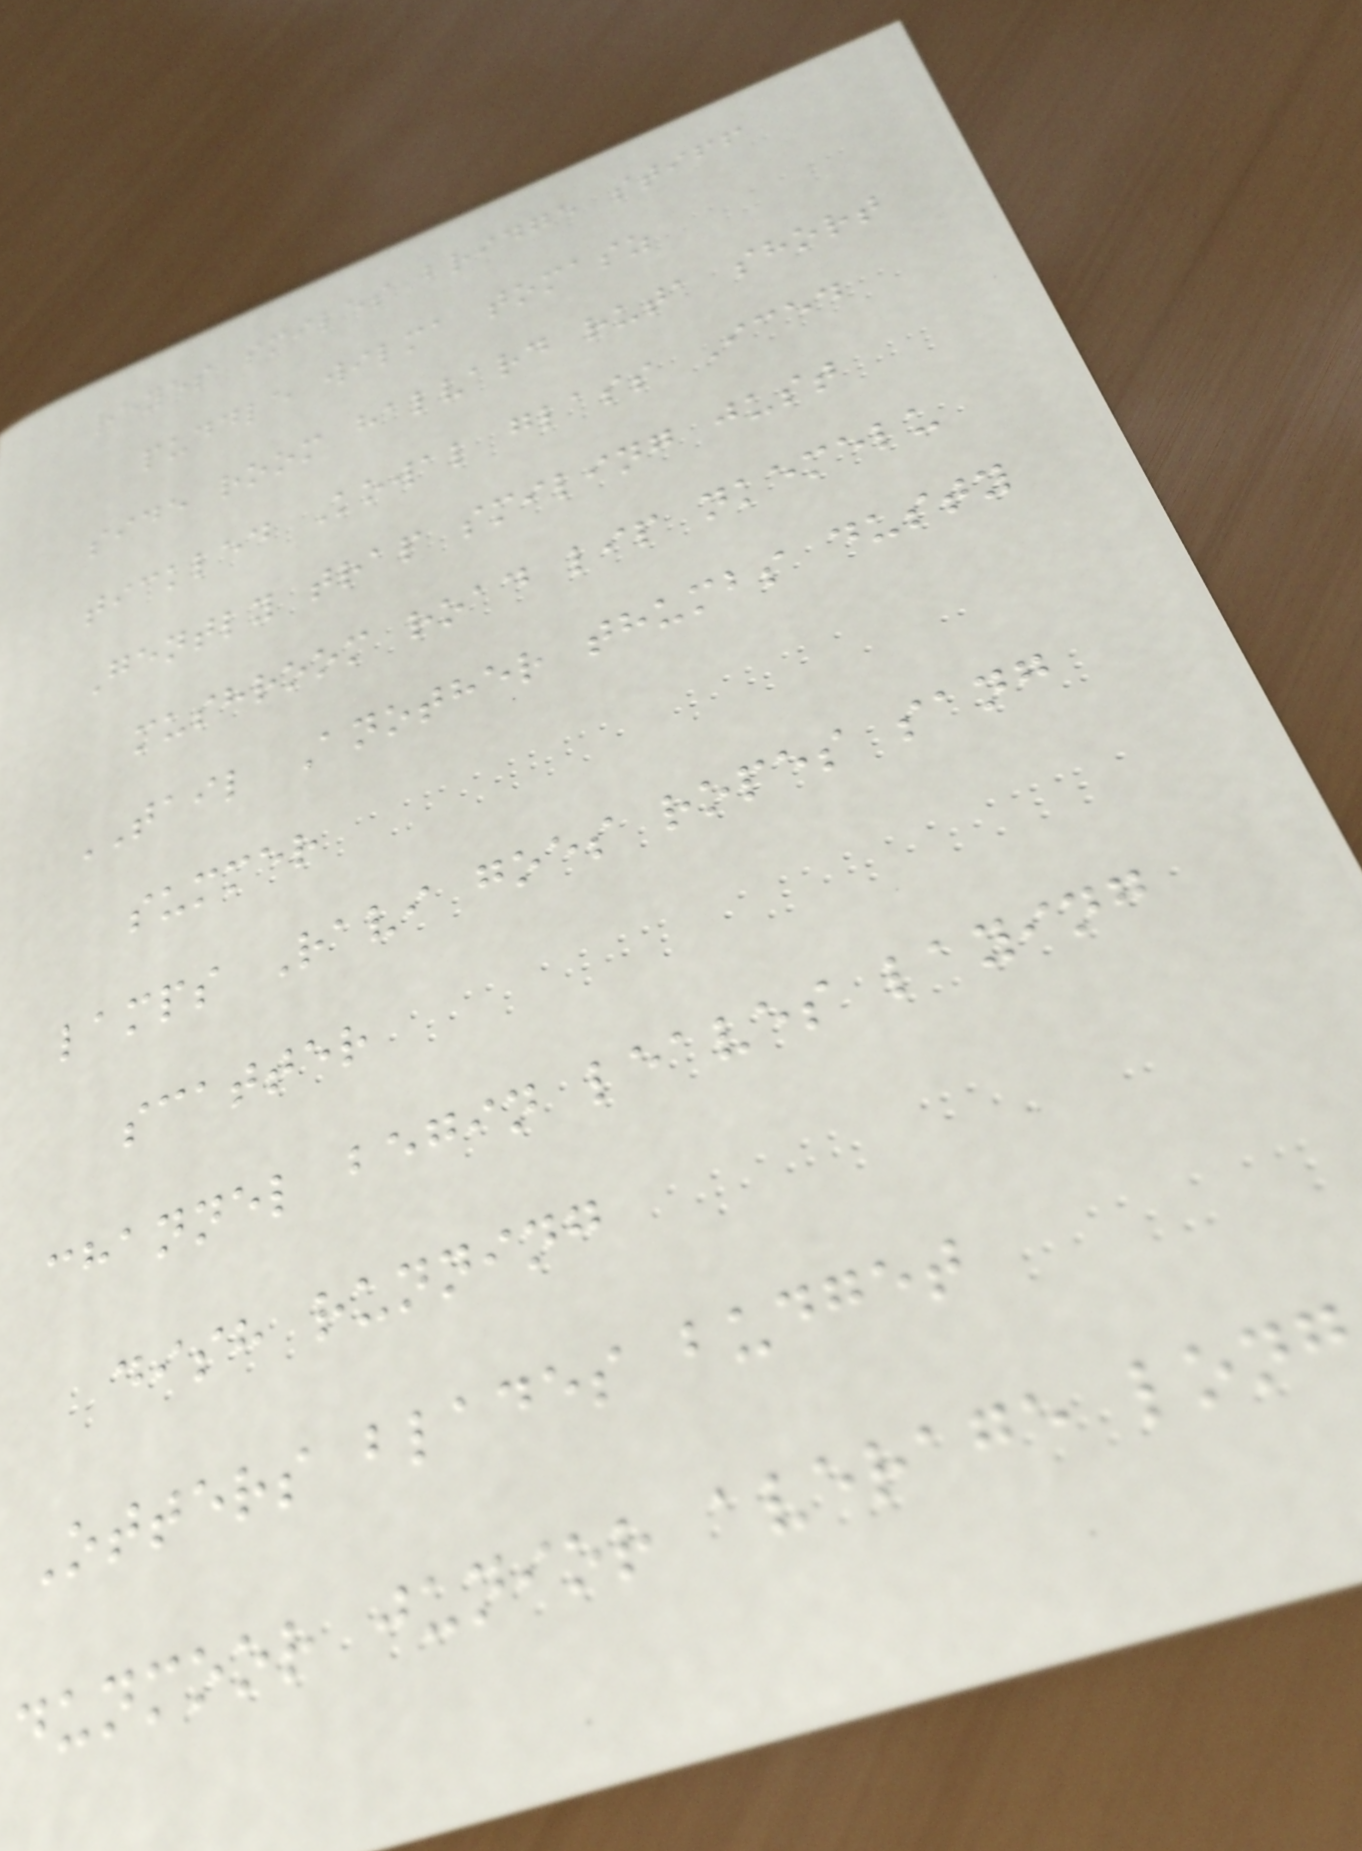reyes smiles bridge stiff
puddle wilma tomasz
side room halvard ruta short
tickled Kowal glass Iced
Gently trap smiling just
mushroom road lip nkemelu
TAIL Another thumbs dusty
summer
lamps Ravi goes ropes sang
scatter
channel begin leaves laying
dish running
Otters blades budget
dunmoor junior average long
